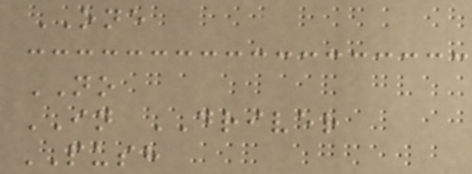ONE
NO
IN DRIVER
PUSH
